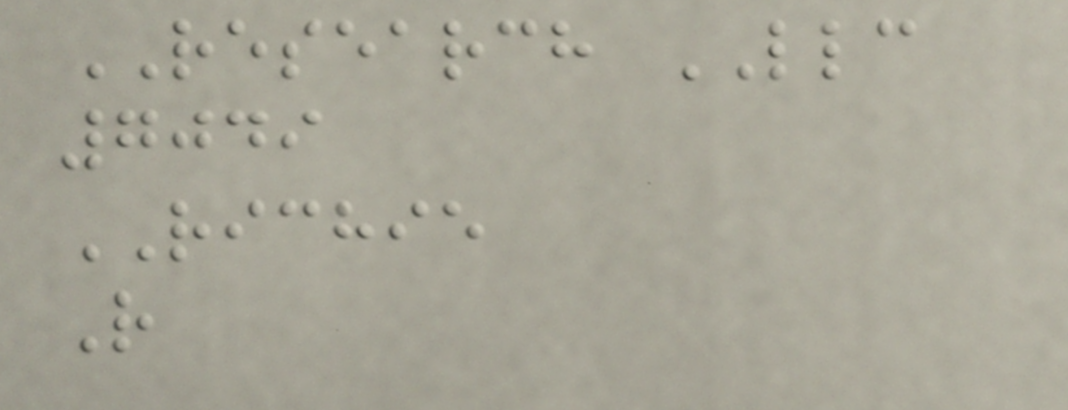RESEARCH LLC
7049
RICHIE
R
